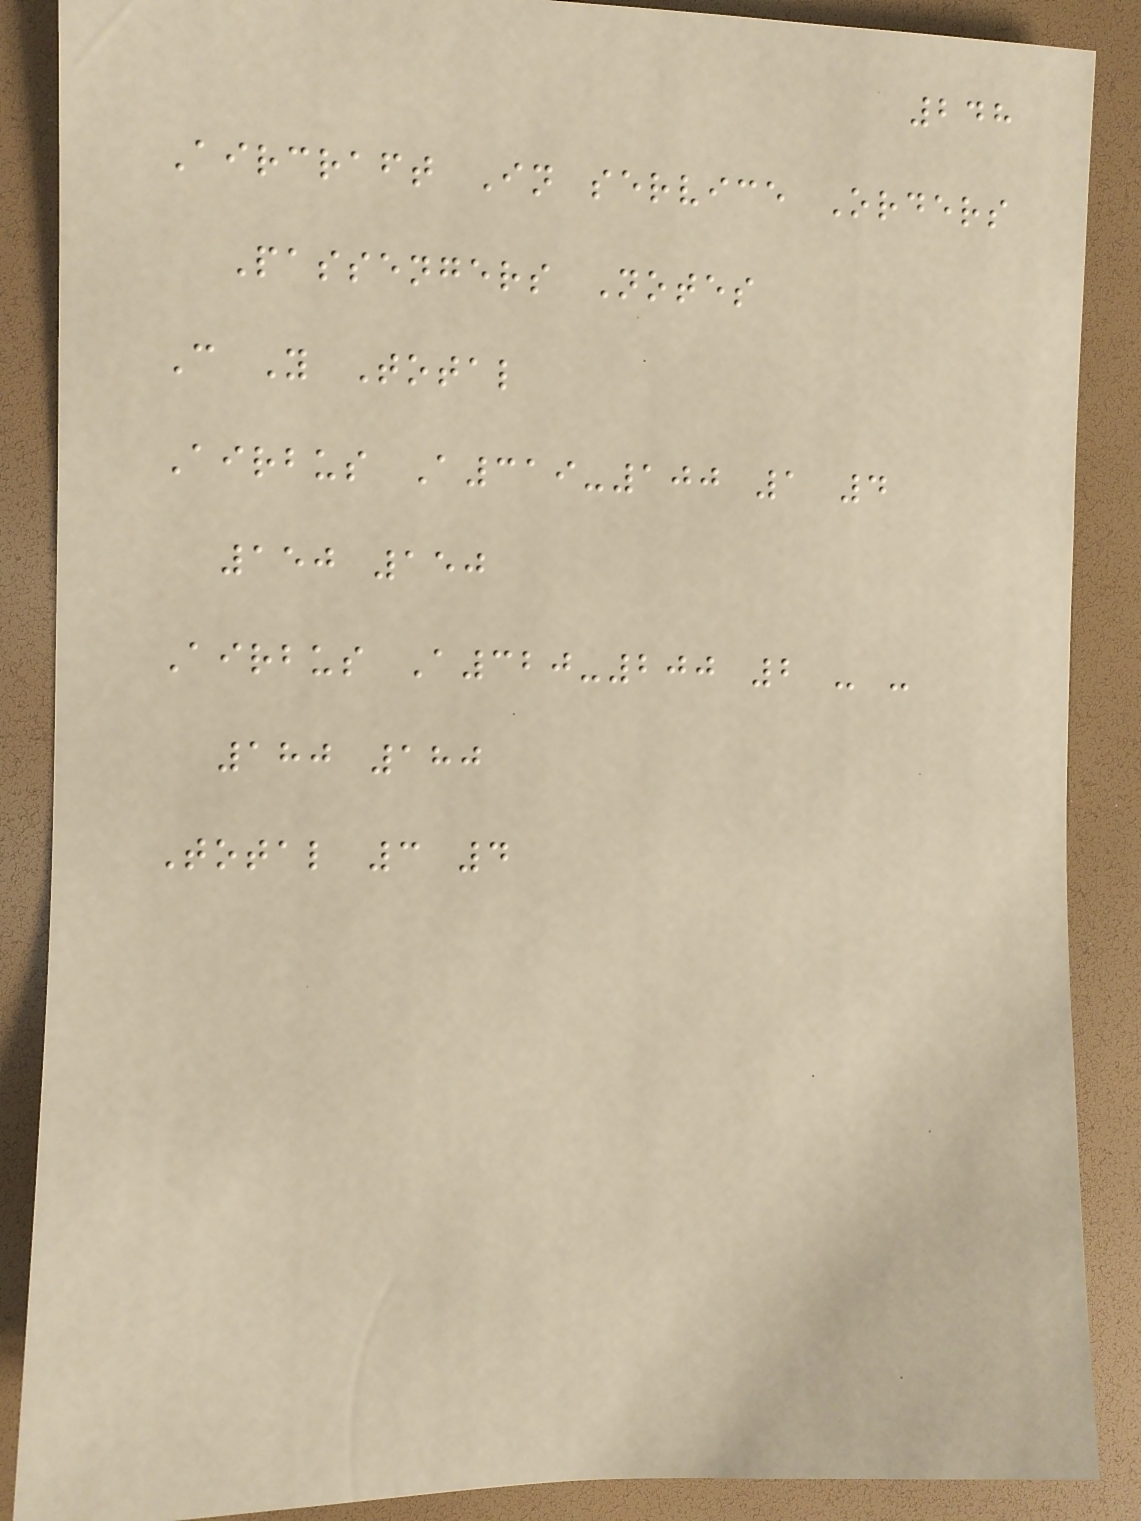248
Aircraft In service Orders
Passengers Notes
C Y Total
Airbus A319-100 1 4
150 150
Airbus A320-200 2 - -
180 180
Total 3 4
